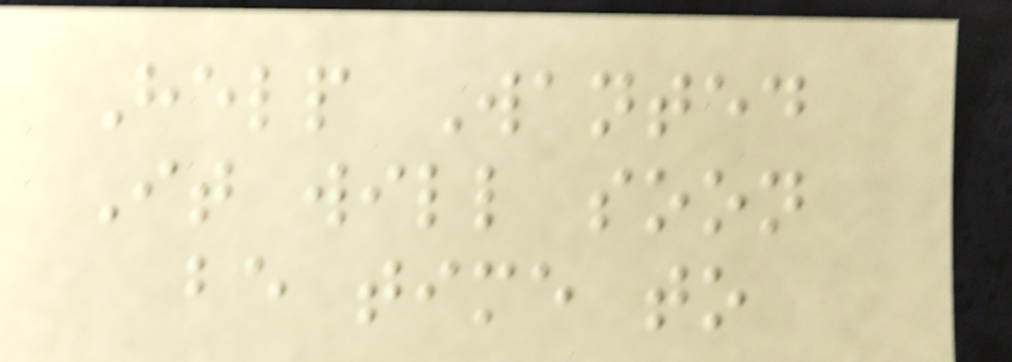Help Wanted
It will soon
be time to
